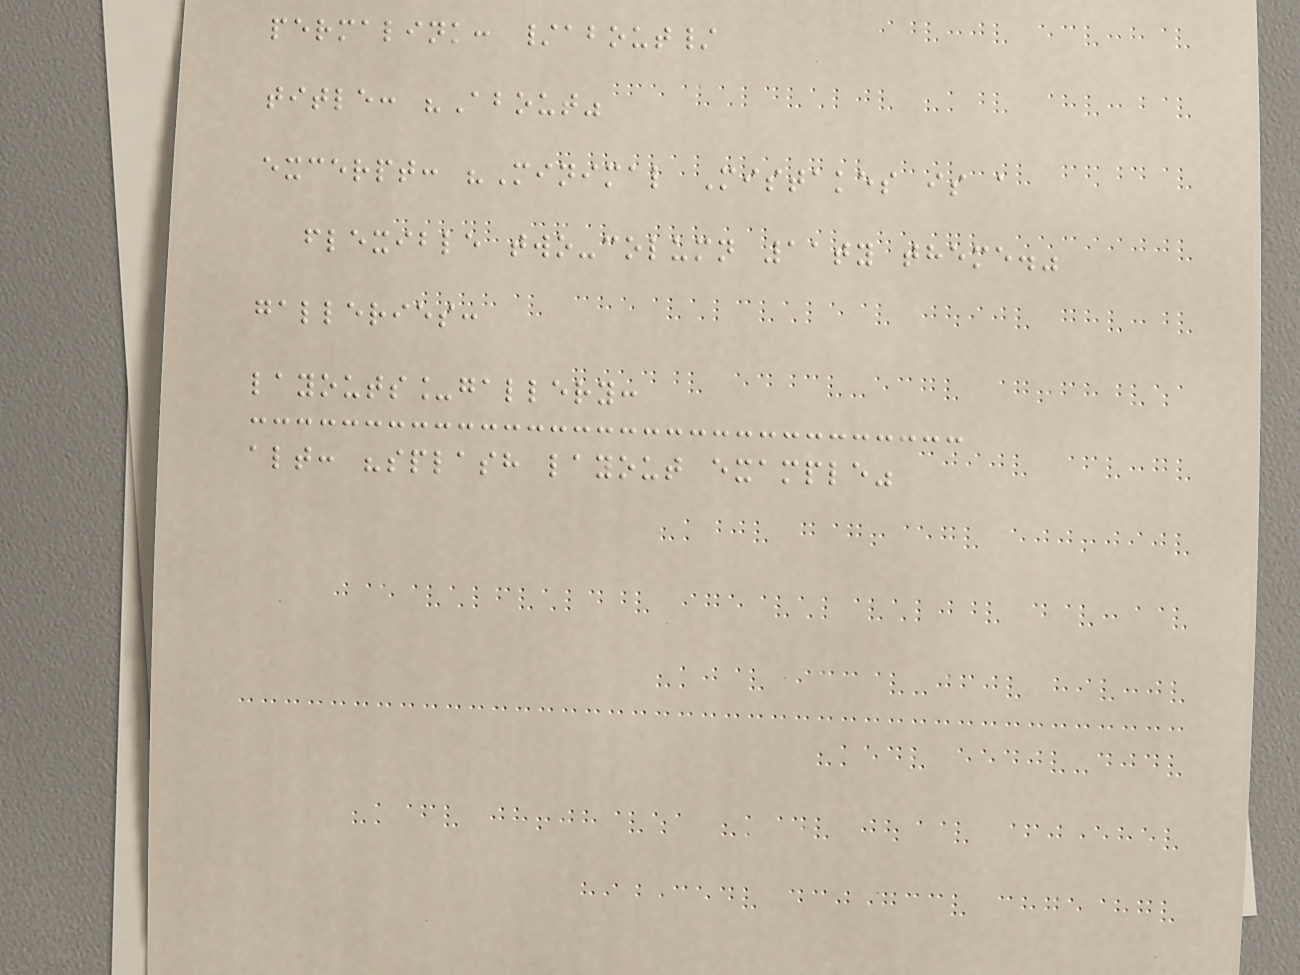permalink: /about/
title: "About"
excerpt: "Minimal Mistakes is a
flexible two-column 11ty theme."
galleries:
layouts_gallery:
alt: "splash layout example"
